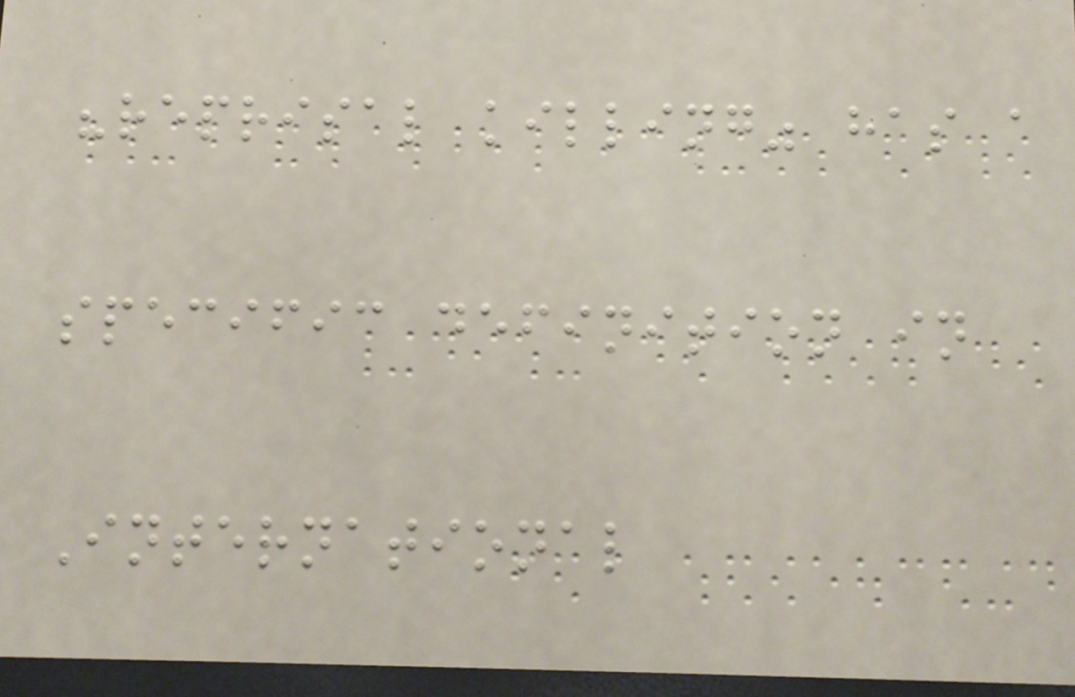"reprisal killing" has a
specific definition in
International
